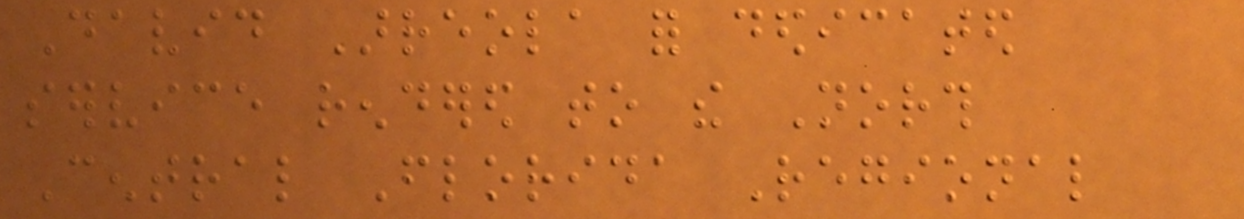David Arreola for dedicated
service rendered to the North
Central Florida Regional
